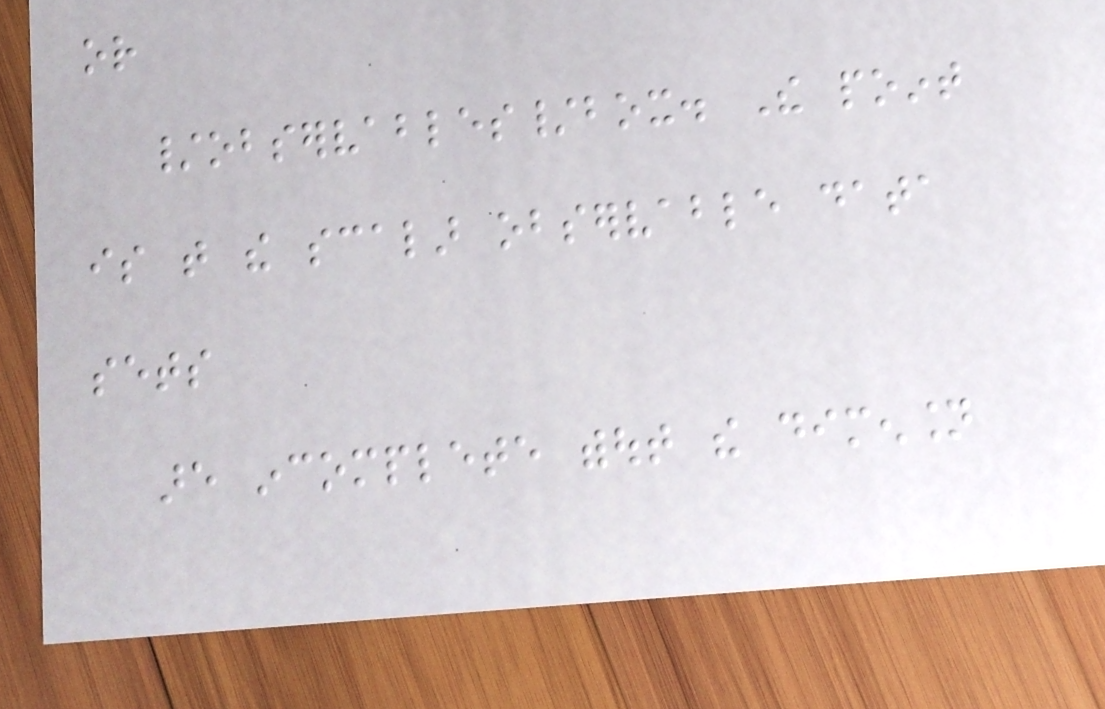or
/observables/box. The point
is that the scalar observable data
sets
are incomplete without the dimension
